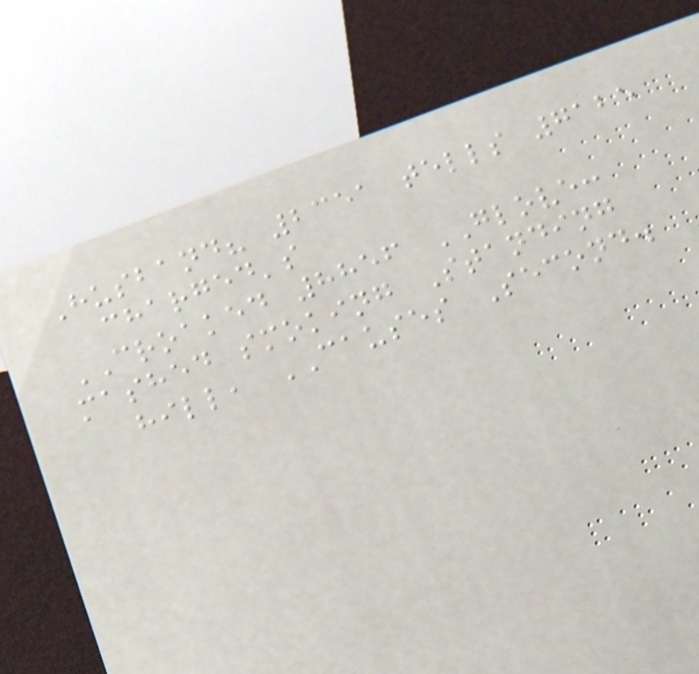Husband? 2351 tells 7125
charged's
CROAKED 8856 GLOVE:
mashed smoking Standing
hill, CAUSES Second.
